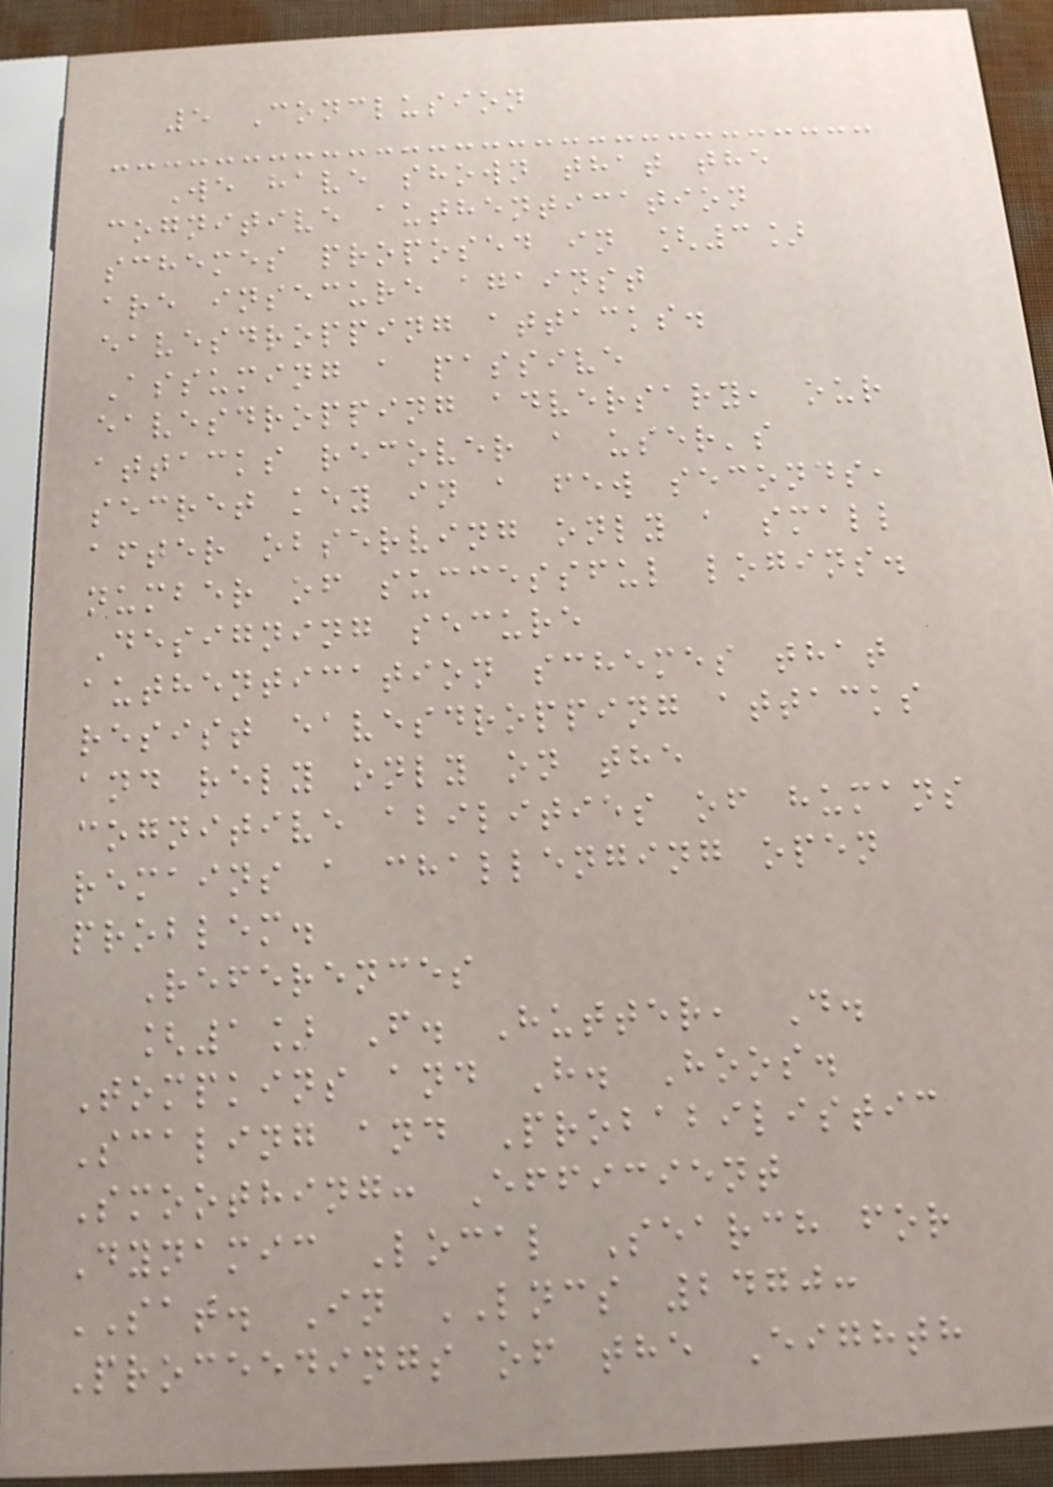5 Conclusion
We have shown that the
cognitive authentication
schemes proposed in [3]
are insecure against
eavesdropping attacks.
Assuming a passive
eavesdropping adversary, our
attacks recover a user's
secret key in a few seconds,
after observing only a small
number of successful logins.
Designing secure
authentication schemes that
resist eavesdropping attacks
and rely only on the
cognitive abilities of humans
remains a challenging open
problem.
References
[1] F. Hutter, D.
Tompkins and H. Hoos.
Scaling and Probabilistic
Smoothing: Efficient
Dynamic Local Search for
SAT. In LNCS 2470:
Proceedings of the Eighth
